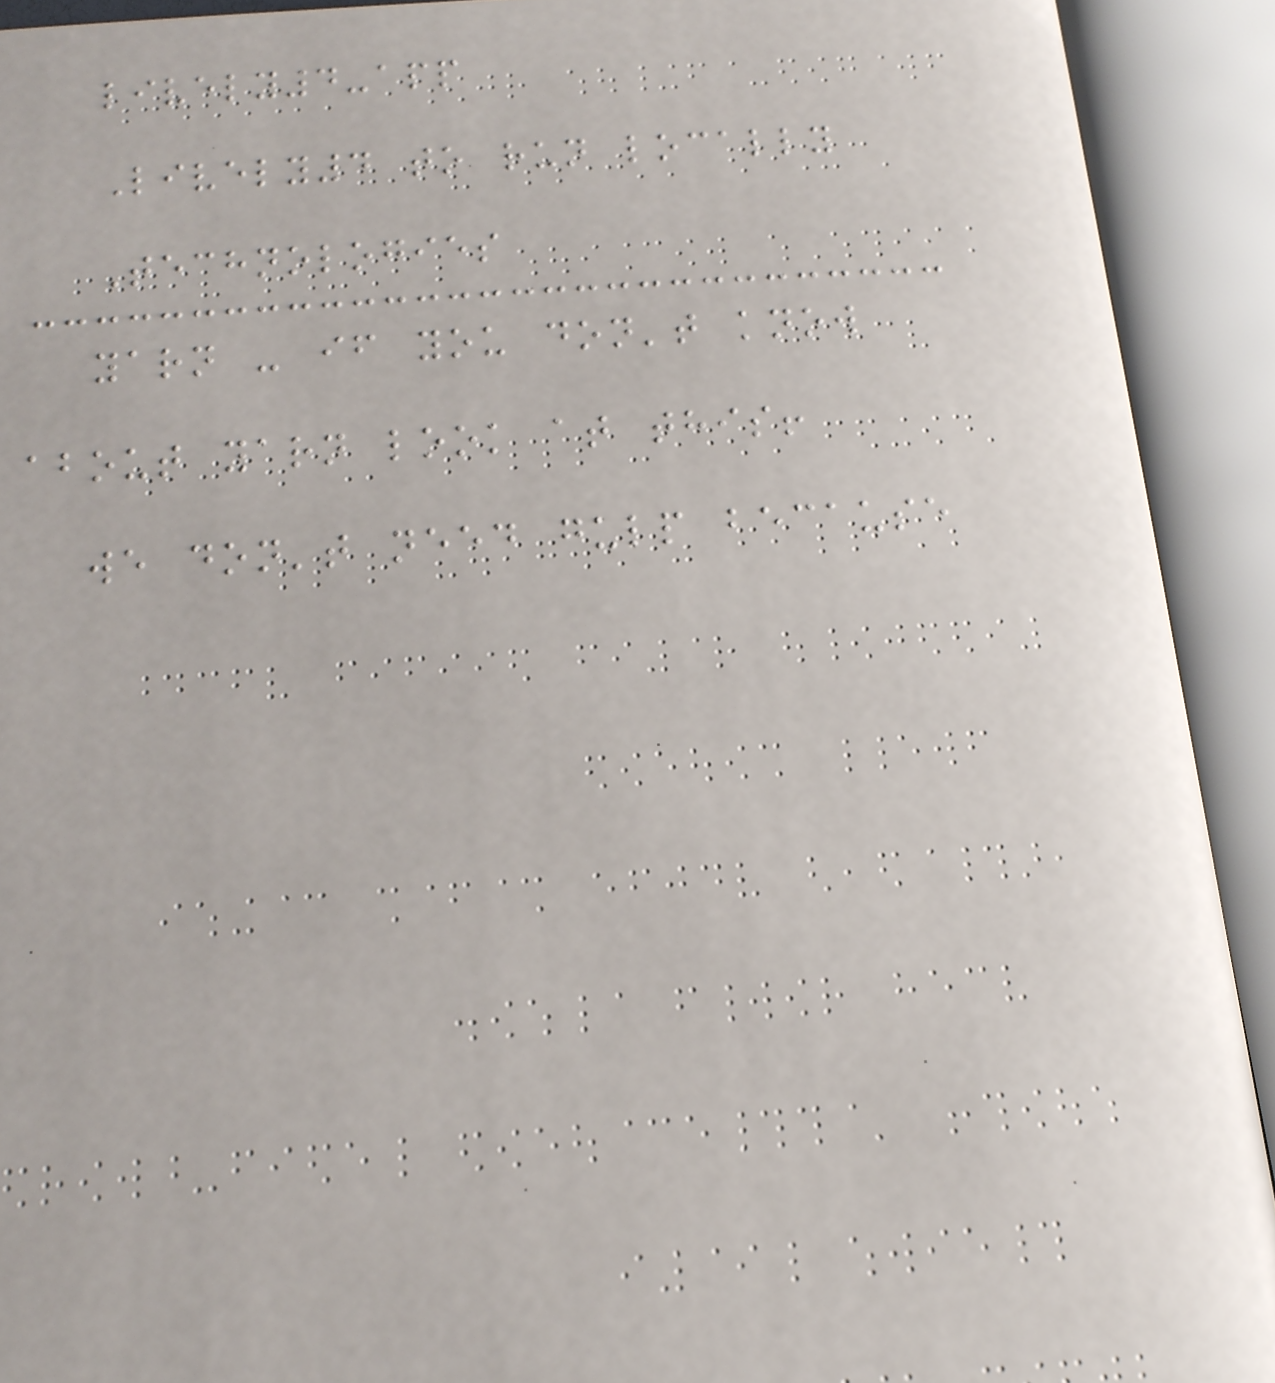lively4-app
Lively4 to run locally
Technologies
yarn - if you don't know
about yarn look at this!
we don't need gulp because
